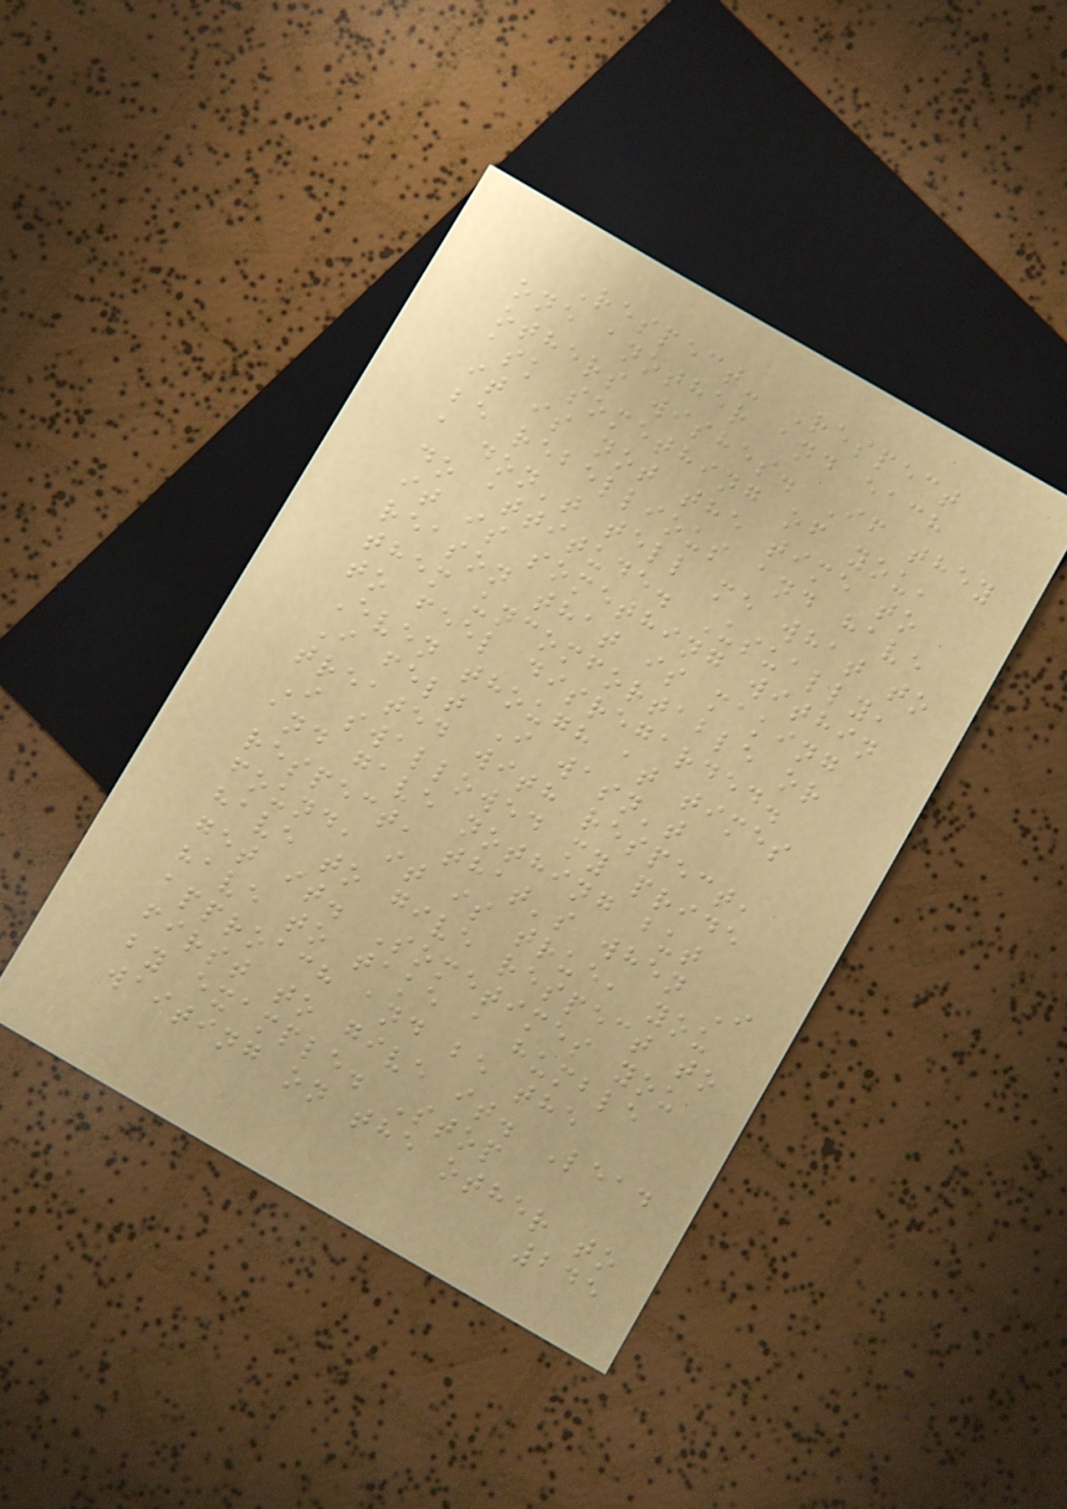Respect- Respect
one another and each
others wishes. If they
ask something of you,
it is not the time to
be rebellious and have
a don't tell me what to
do attitude. Usually,
it is something within
reason that is making
them uncomfortable or
to feel disregarded.
Even though at times
I felt I wasn't
treated with respect,
I swallowed my pride
and gave nothing but
respect, that's when I
found, it is true, you
have to give respect to
get it. Sometimes you
have to take a humble
approach and be the
first to give it. Lead
by example. Stop
waiting on the other to
245
